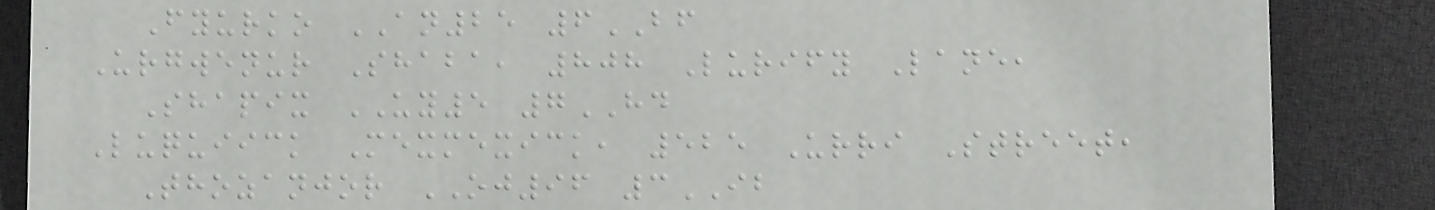Fyurko AN25 6BF
Urgwenur Shaba, 808 Lurify Lane,
Shapix UY5 7HD
Luquiick Mexmexick, 525 Urri Street,
Thozanjor OJ96 3IB
